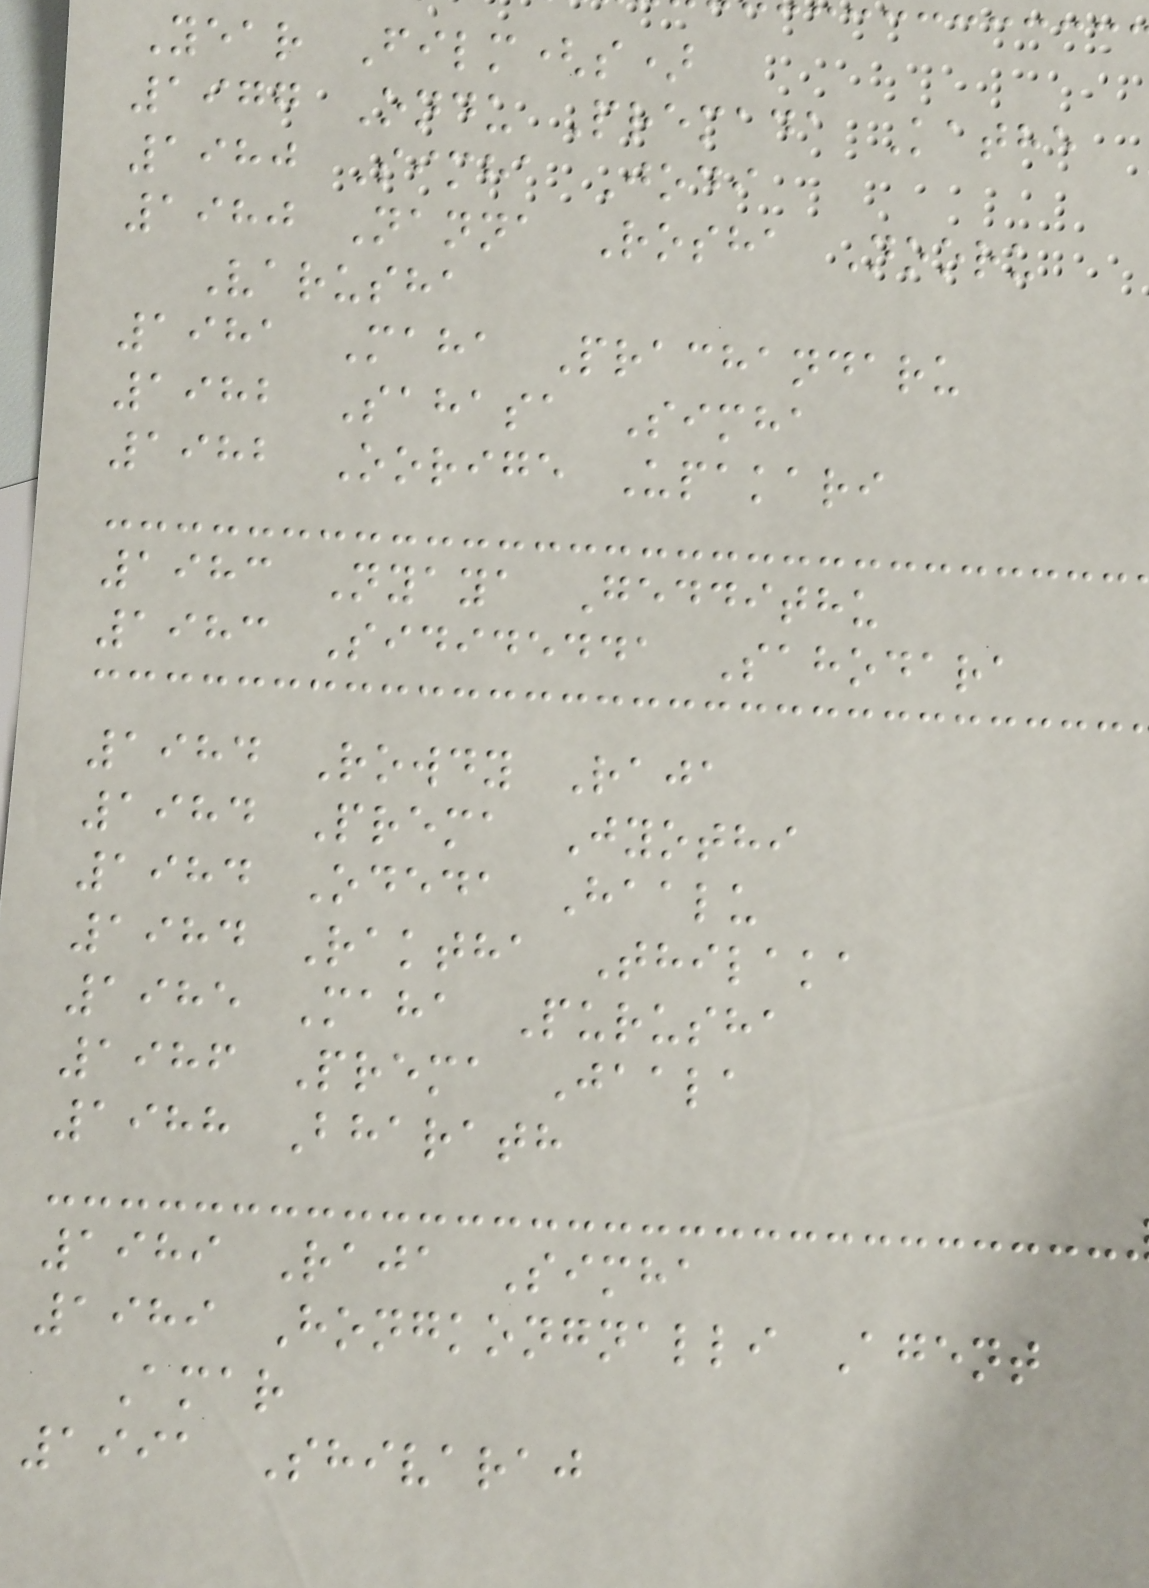Year Film(s)
1977 Ondu Premada Kathe
1980 Simha Jodi
1980 Nanna Rosha Nooru
Varusha
1981 Maha Prachandaru
1982 Sahasa Simha
1982 Oorige Upakari
1983 Nyaya Geddithu
1983 Sididedda Sahodara
1984 Rowdy Raja
1984 Prema Jyothi
1984 Odeda Haalu
1984 Raktha Thilaka
1985 Maha Purusha
1986 Prema Jaala
1988 Bharath
1989 Raja Simha
1989 Hongkongnalli Agent
Amar
1991 Shivaraj
